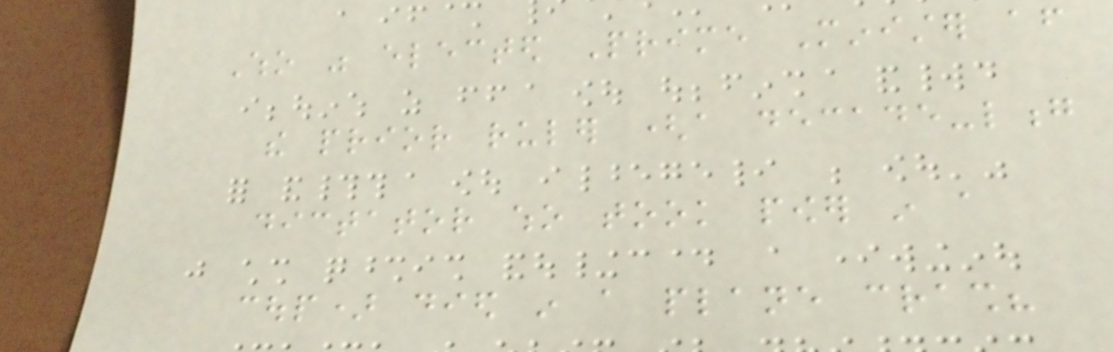Who was elected Prime Minister after
the prior ruler (a decade-long
dictator who took power in a
coup) died in a plane crash?
